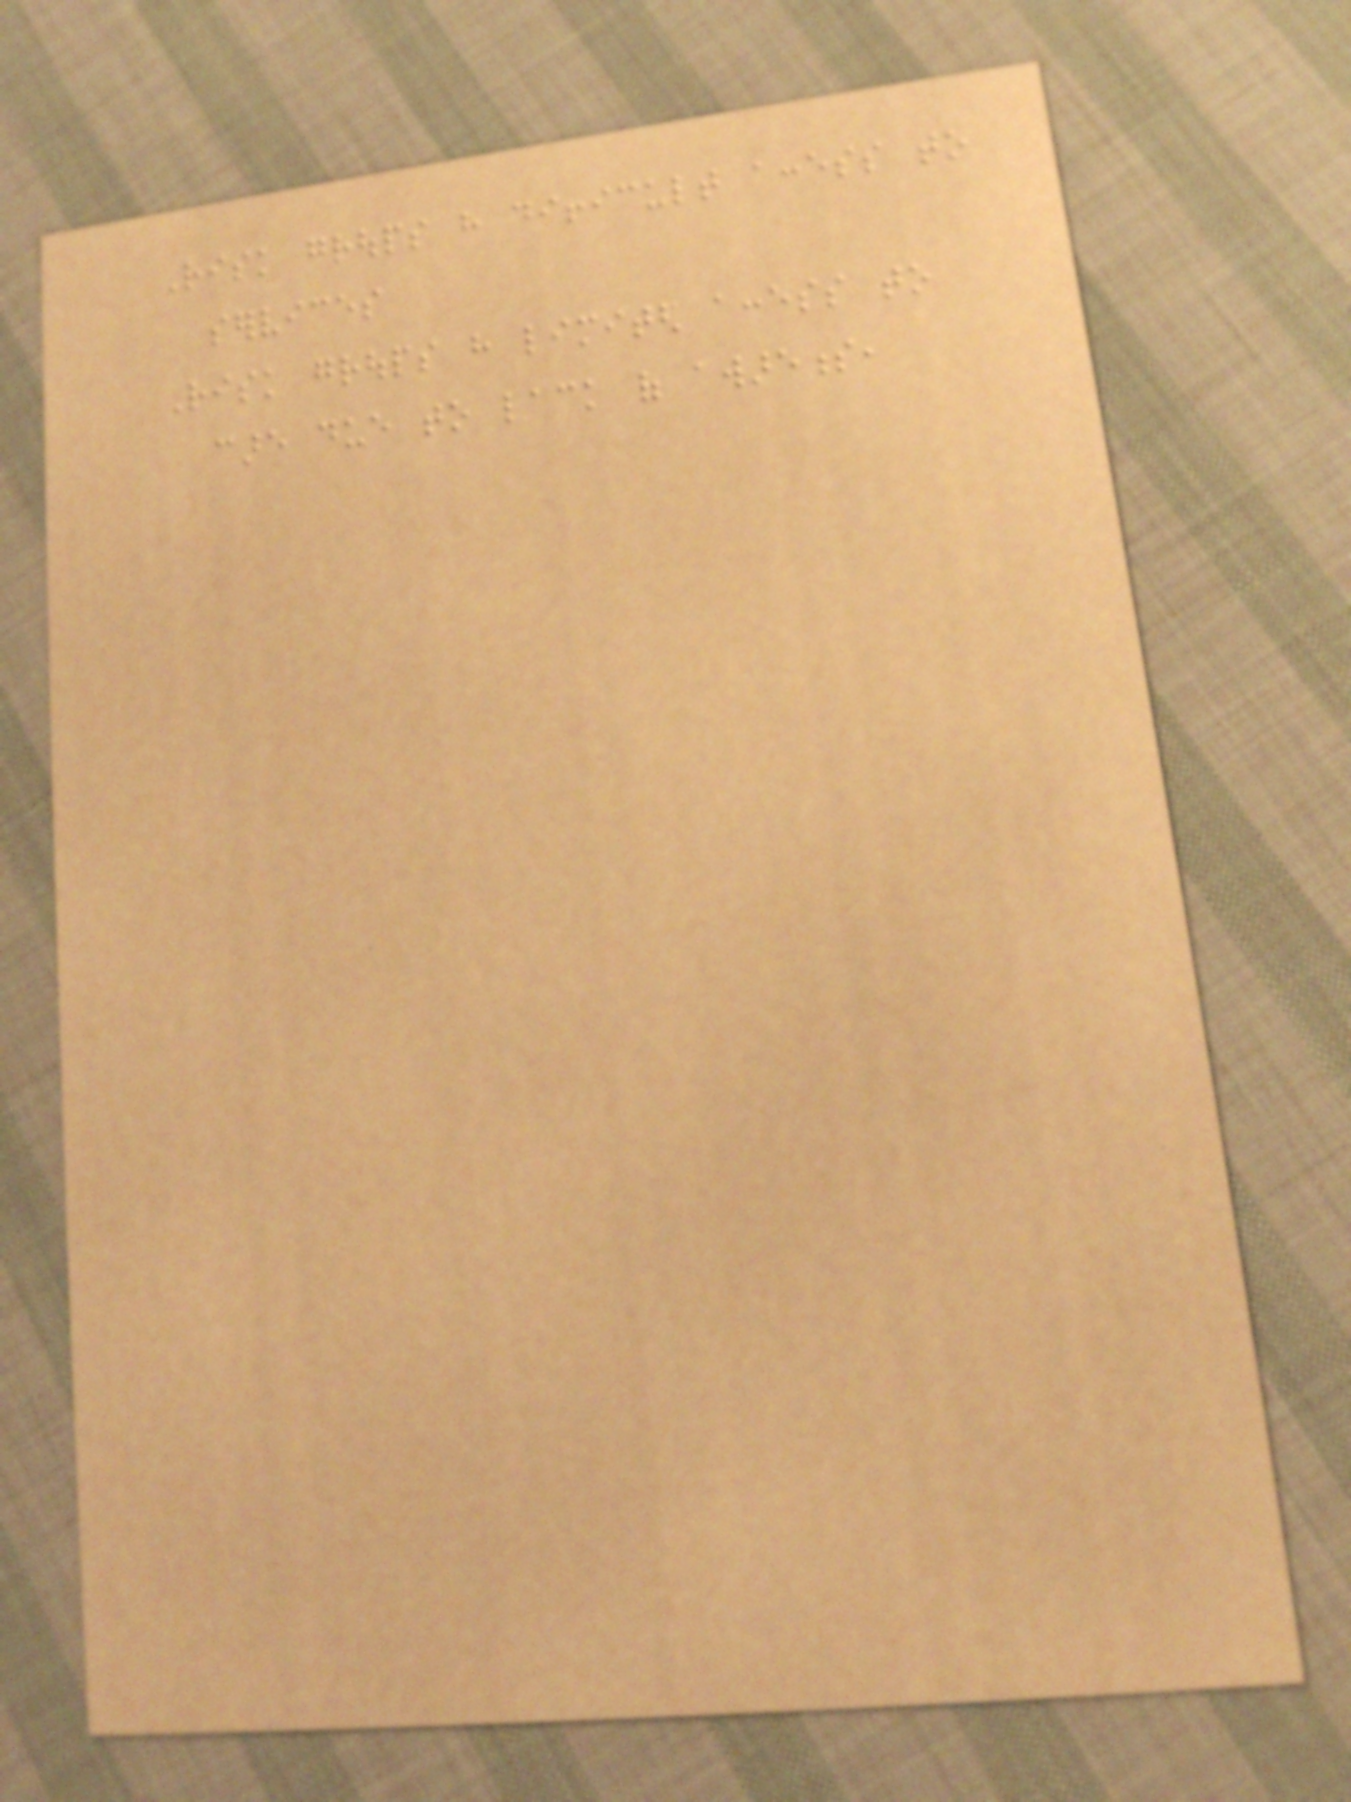Risk groups have difficult access to
services
Risk groups have limited access to
care due to lack of awareness,
